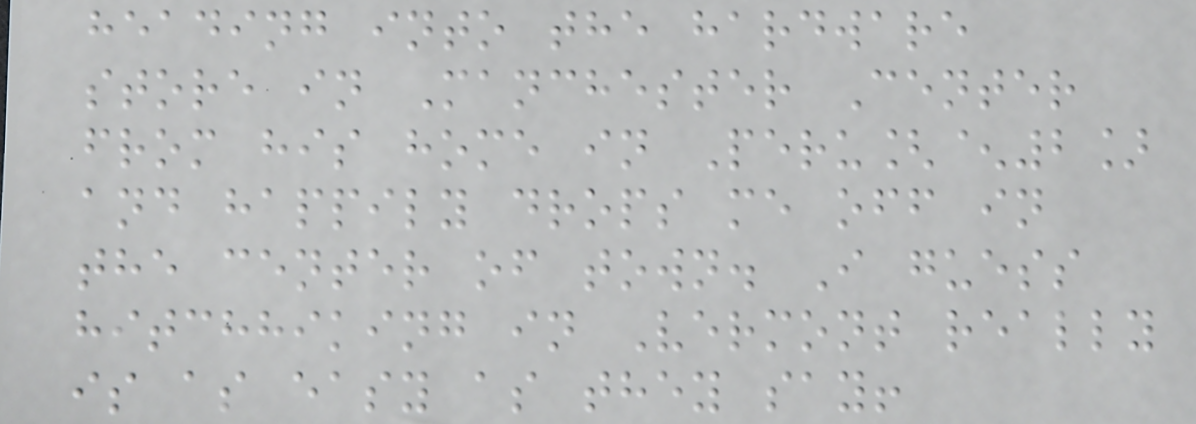heading into the hardware
store in Manchester Center
from his home in Peru[^2]
and happily drops me off in
the center of town. I guess
hitchhiking in Vermont really
is as easy as they say!
